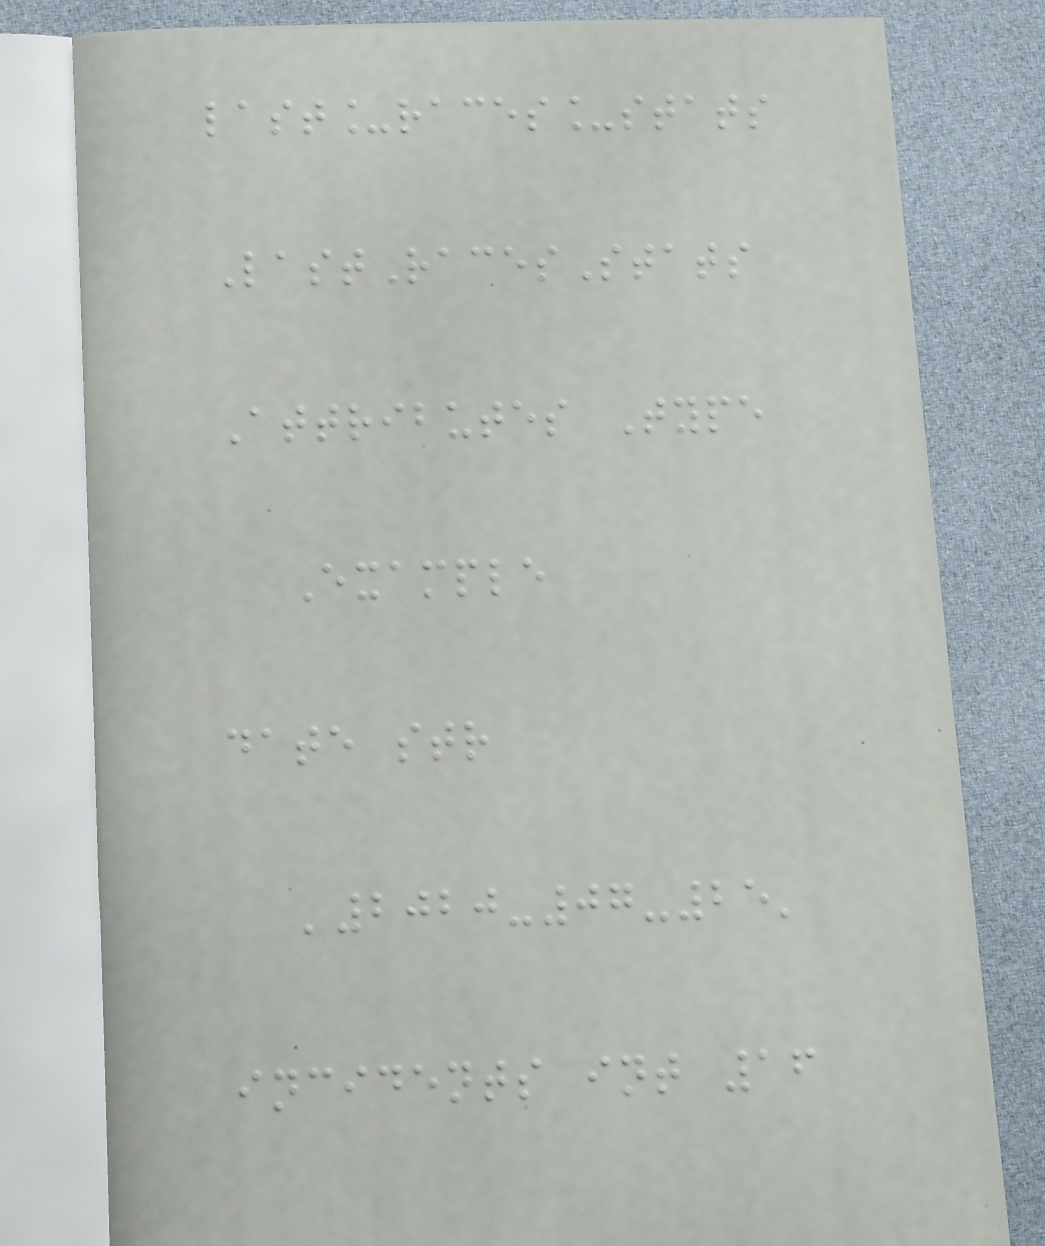last_races_stats
LastRacesStats
Attributes Type
Example
date str
'2020-07-25'
incidents int 16
